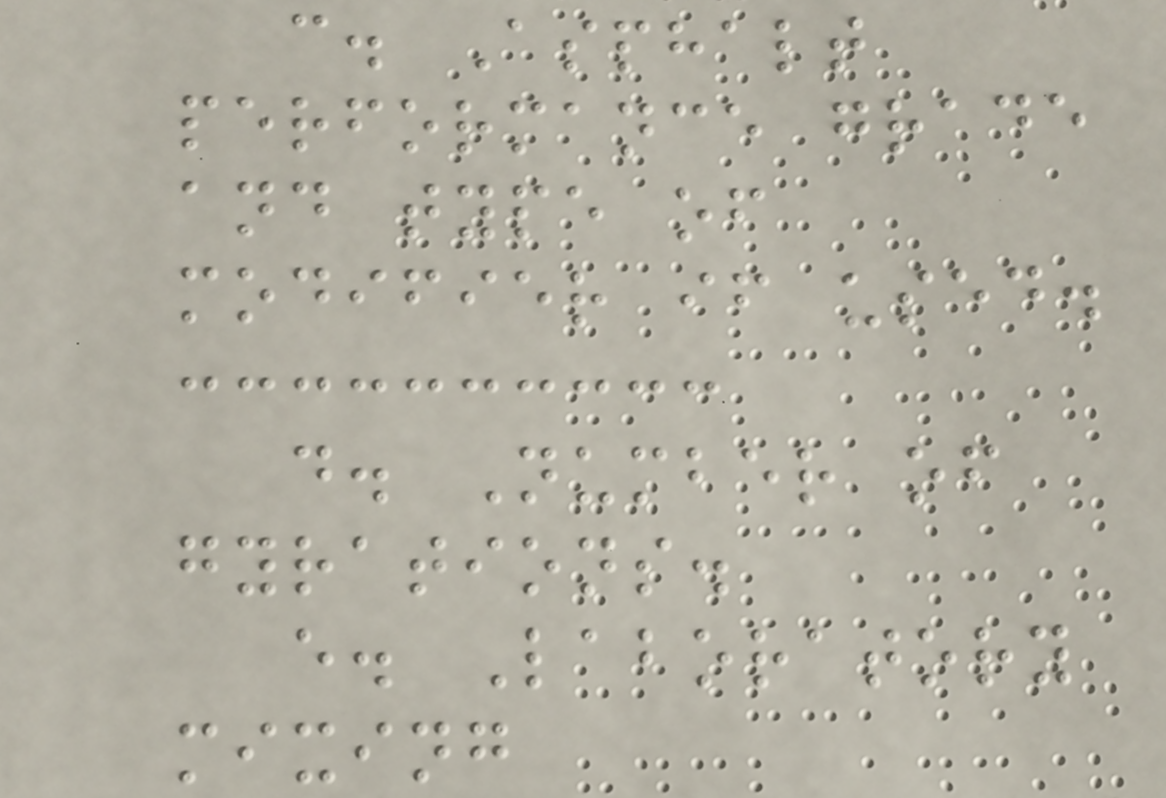c. Asphalt
performance grade
and type of
modifier if used.
d. Number of
gyrations.
e. Laboratory
mixing
